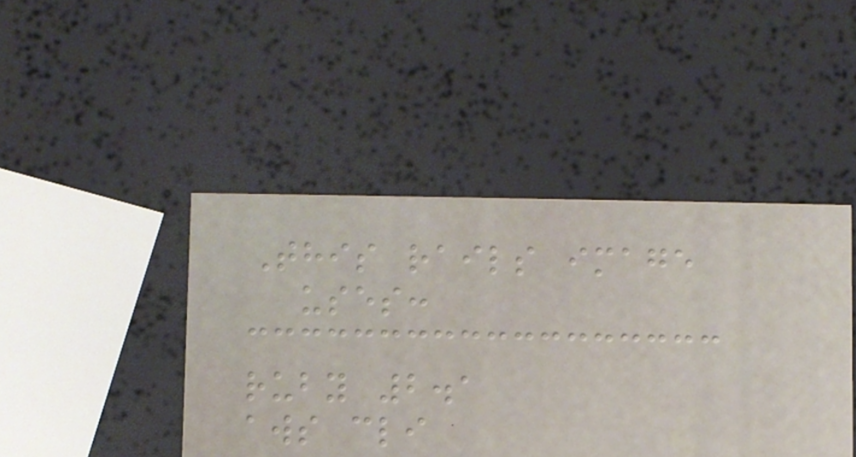This rails image
uses:
ruby 2.1
aws cli
